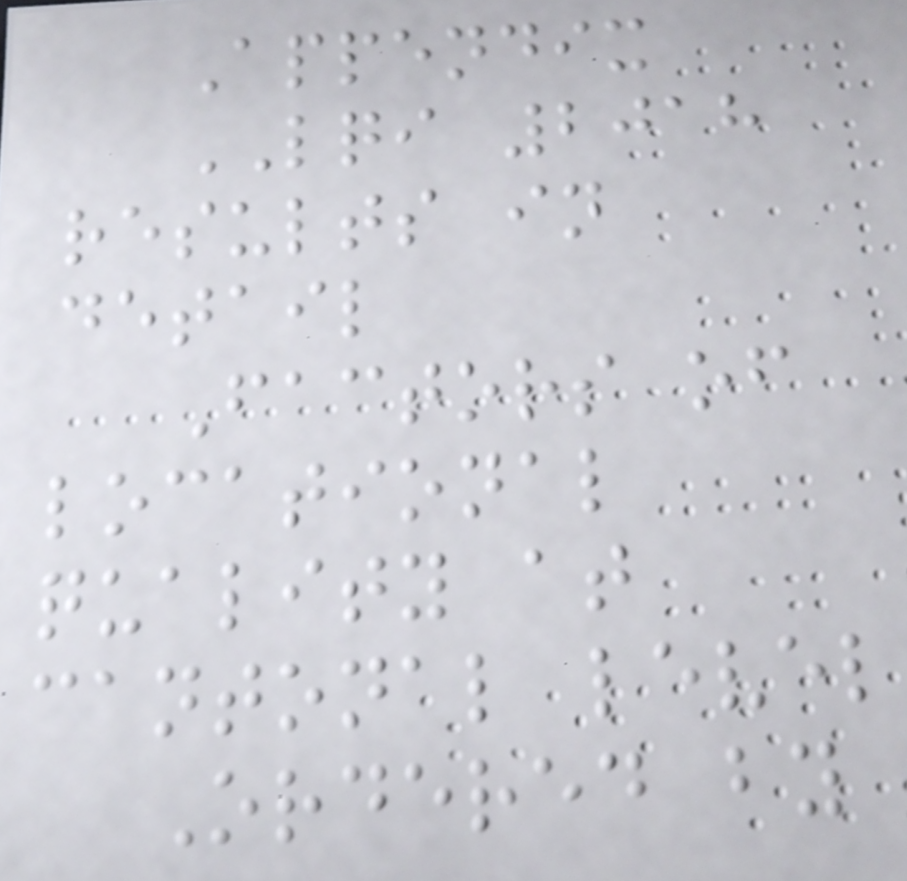Appendix
LQI 2018
results in
detail
Factors of
locational
quality at
cantonal level
Ordered by
